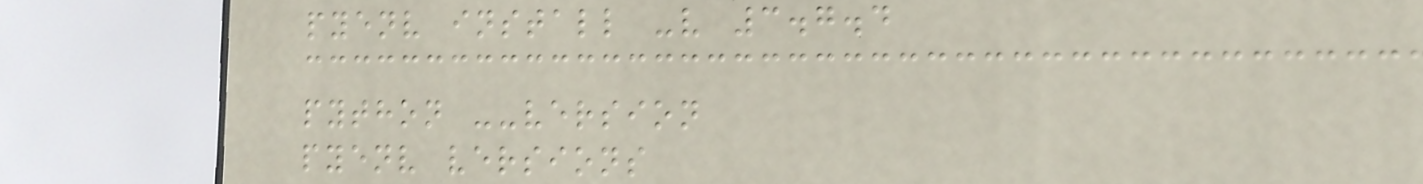pyenv install -v 3.7.4
python --version
pyenv versions
